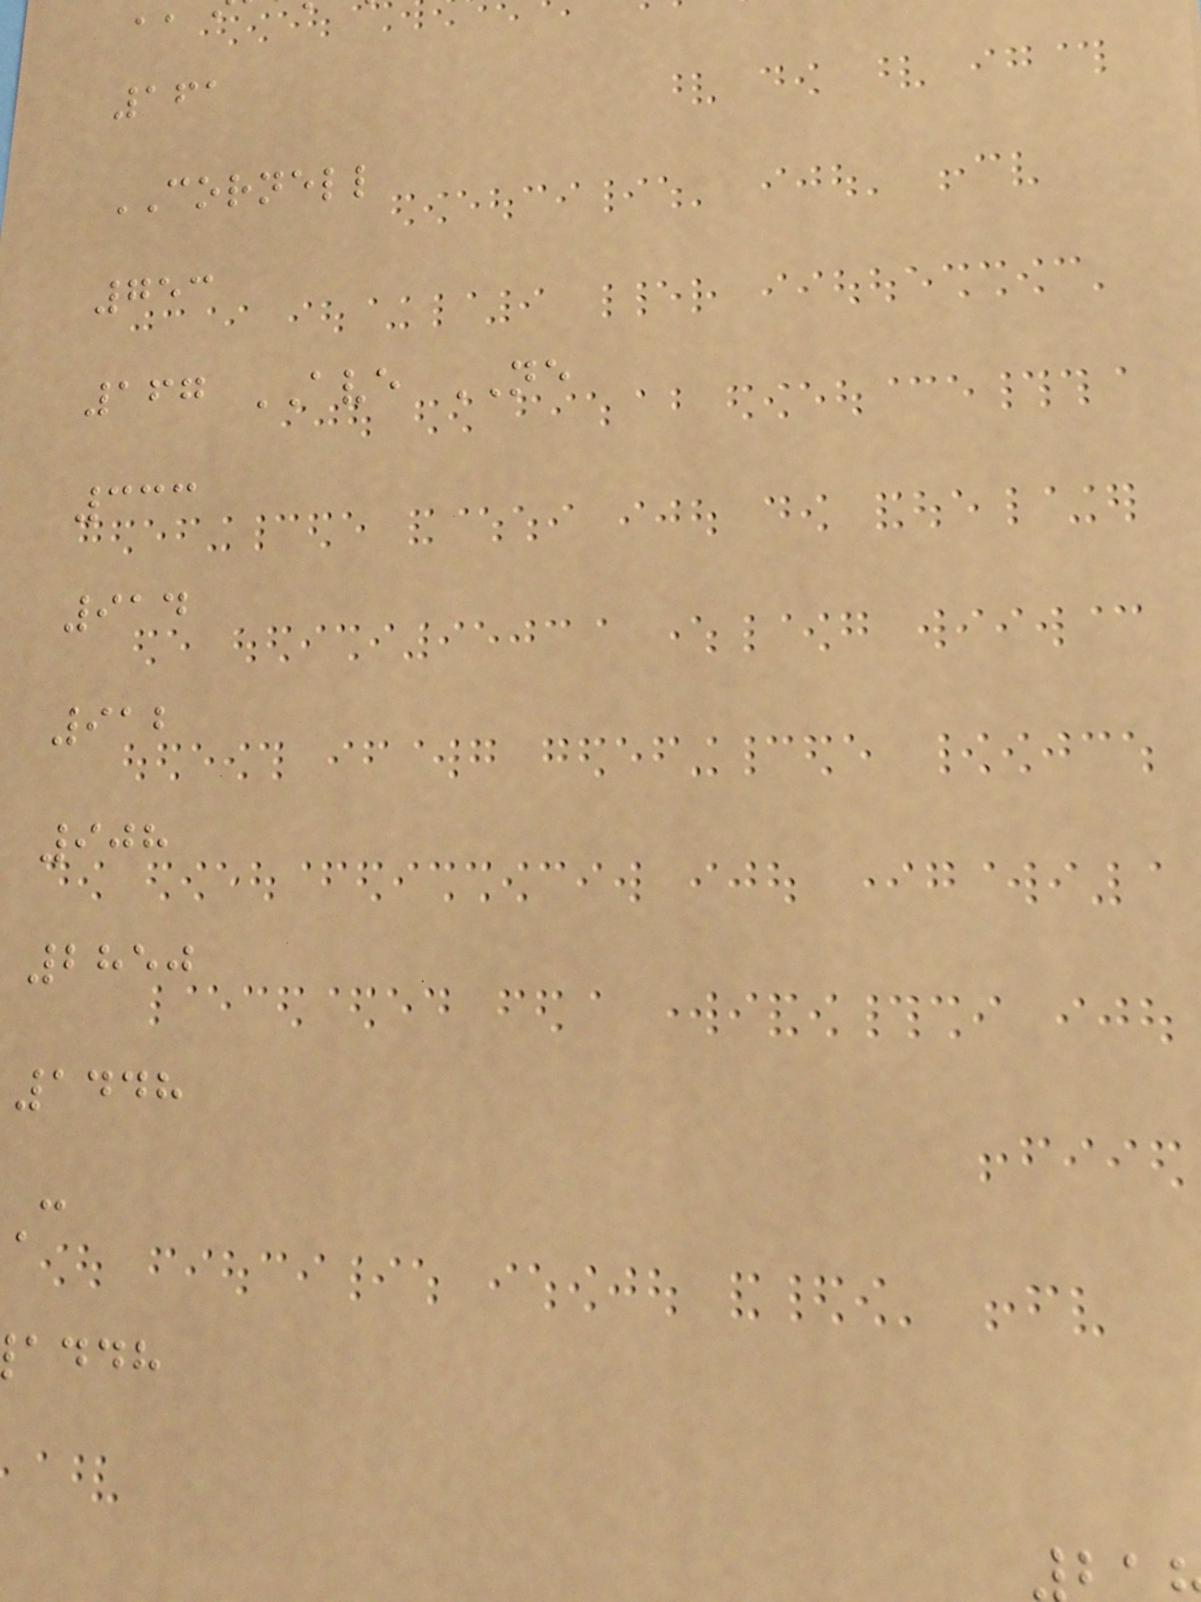161
CORNELL
753
167 AVE NE
333
914
912
908
2850
1448
addh
